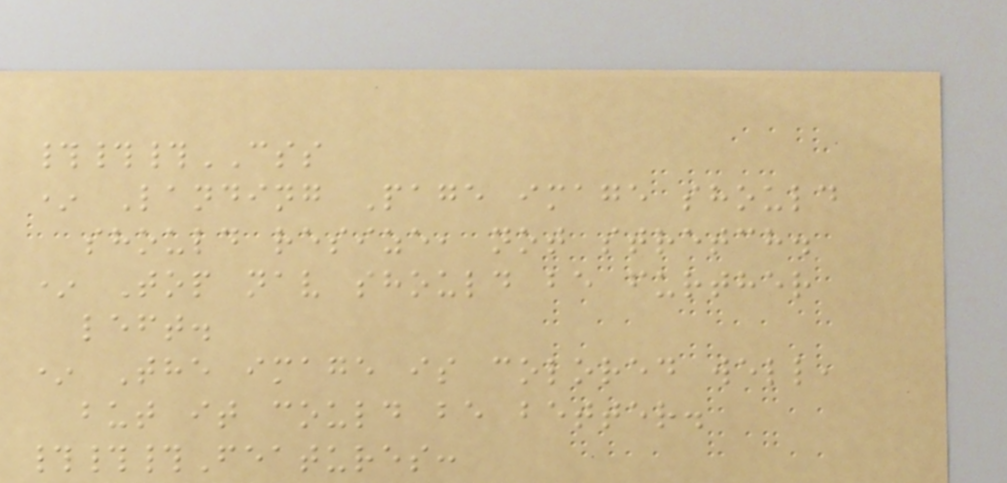###CSS
* Landing Page image should
should resize, not stretch.
* Top nav should be further
left.
* The image is colored well,
but it could be better.
###Features:
